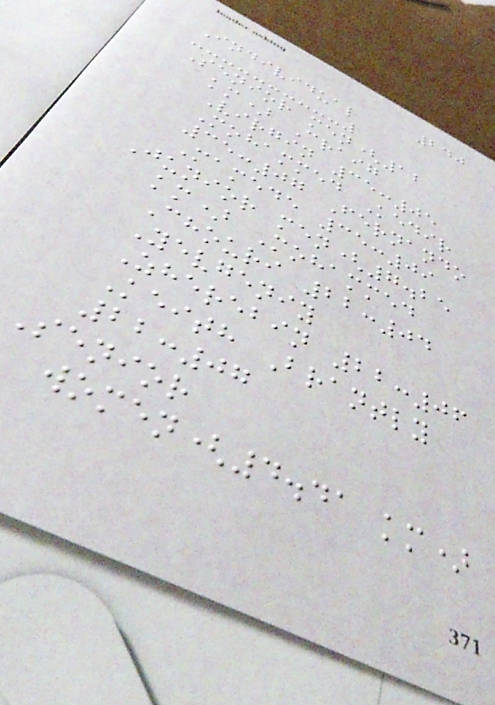240
Individual
Senior men(12
km) Craig
Virgin 35:05
Mohammed Kedir
35:07 Fernando
Mamede 35:09
Junior men(7.25
km) Mohammed
Chouri 22:04
Yevgeniy
Zherebin 22:06
Keith Brantly
22:07
Senior
women(4.41 km)
